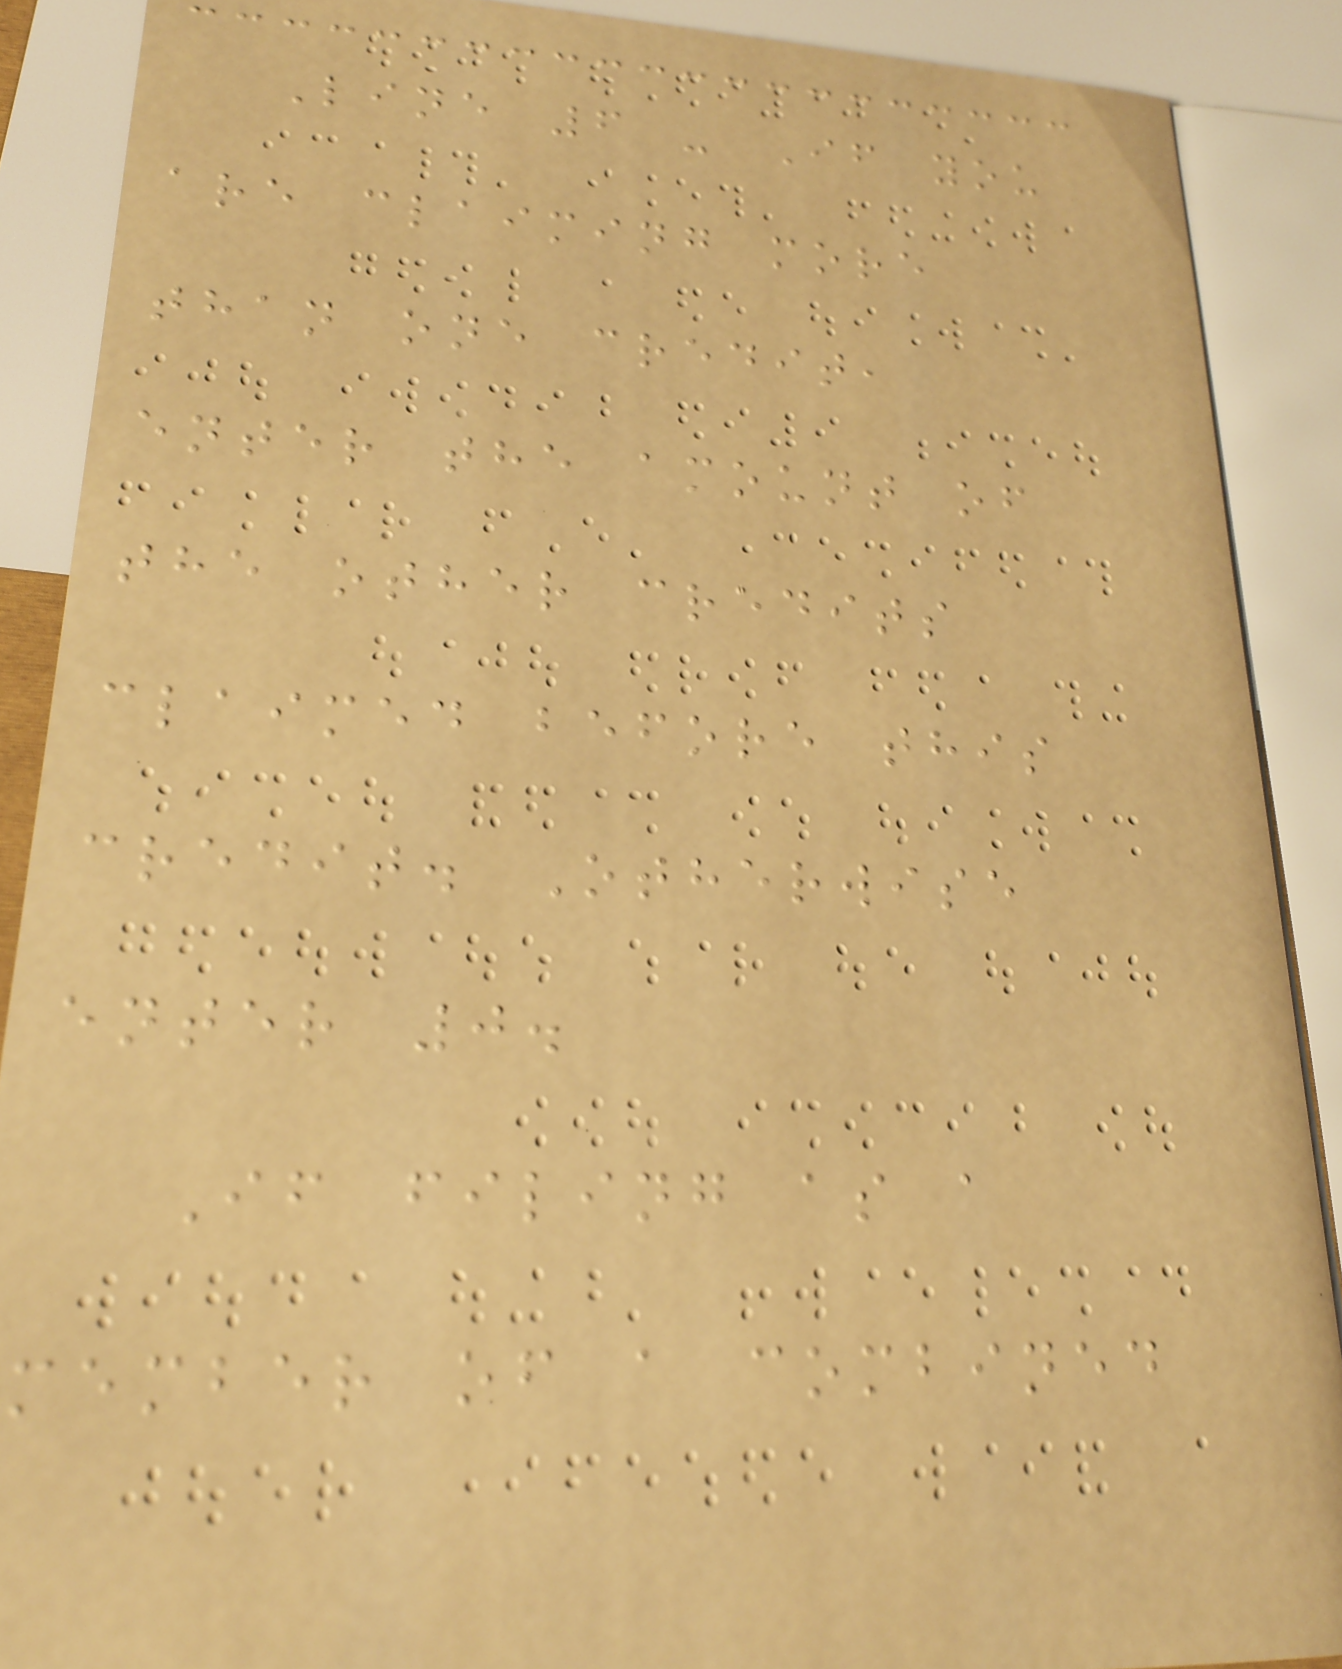Line 6 - If you
are claiming more
than one credit,
enter the amount of
the other credits
claimed before this
credit. Otherwise
enter 0.
If filing as a
member of a combined
